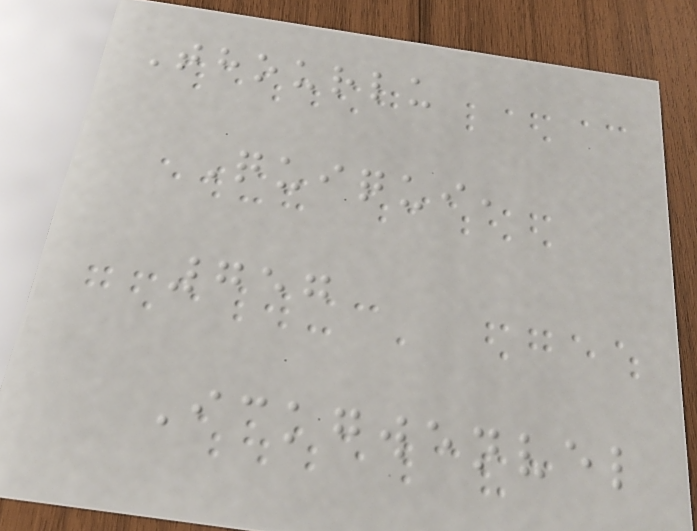Thourlu
Quiqui,
757
Ickgwenvel
